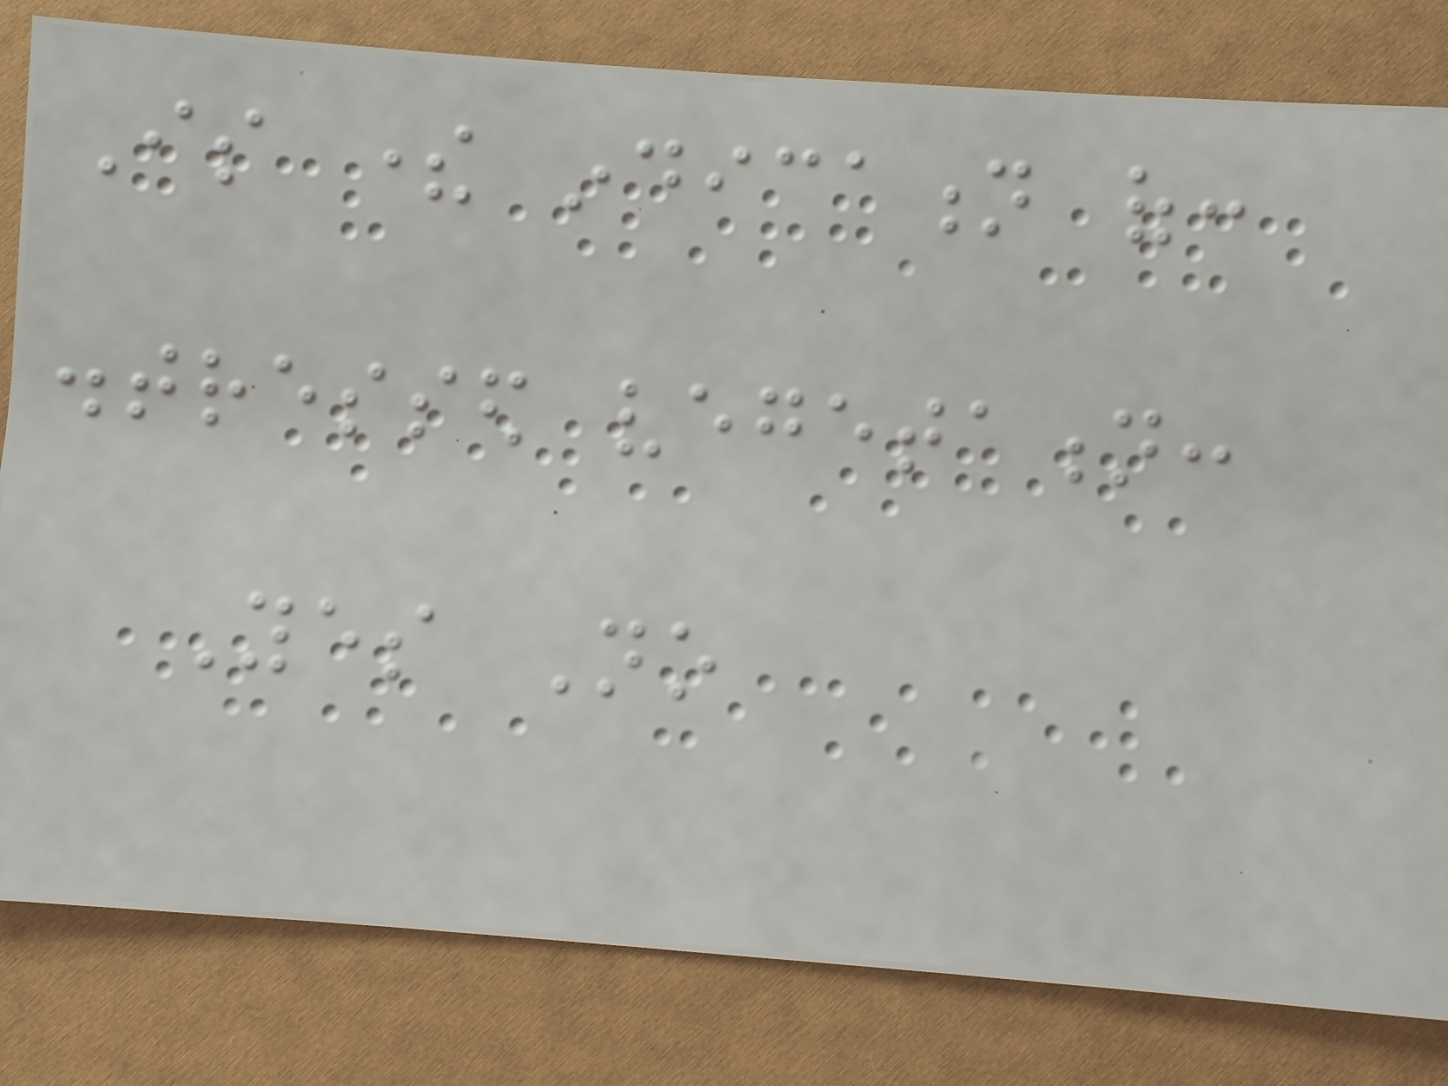Is there indication of:
distressed vegetation:
Yes No
